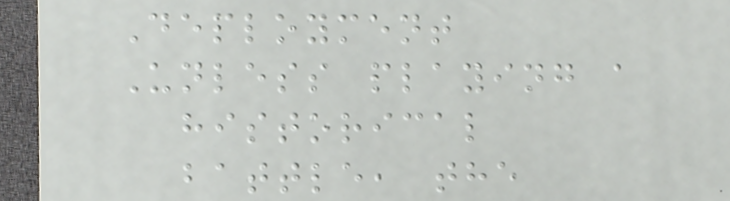Deployment
Unless playing a
historical
battle, the
